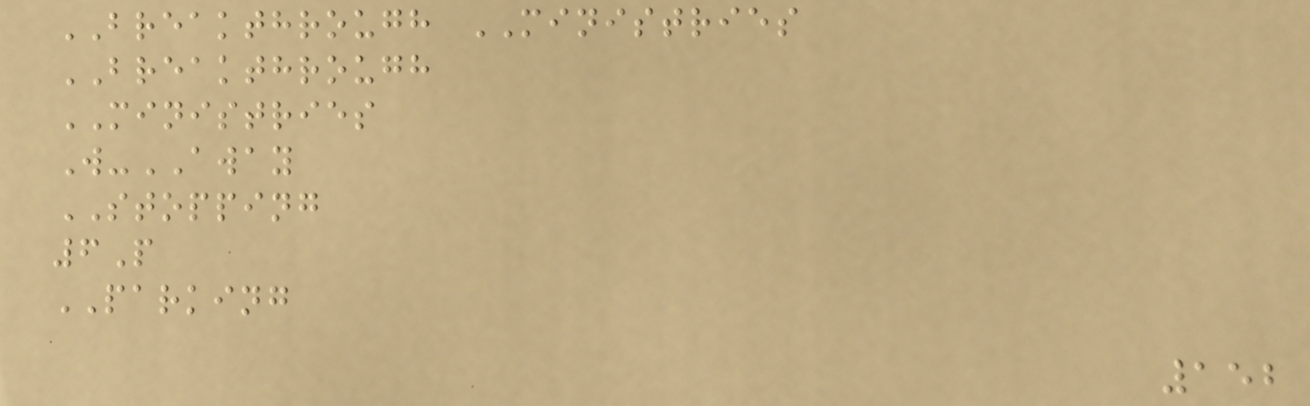BREAKTHROUGH MINISTRIES
BREAKTHROUGH
MINISTRIES
W-AWAY
STOPPING
6P
PARKING
152
